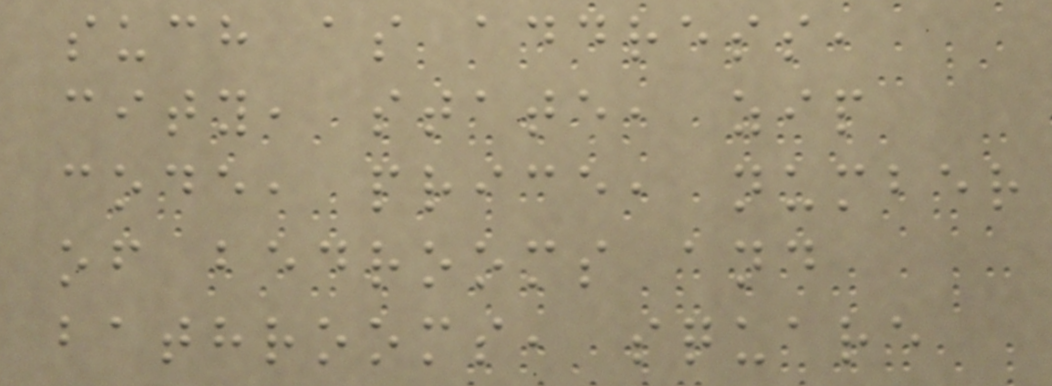such as address,
city, state, zip
code, price, number
of bedrooms and
bathrooms, square
